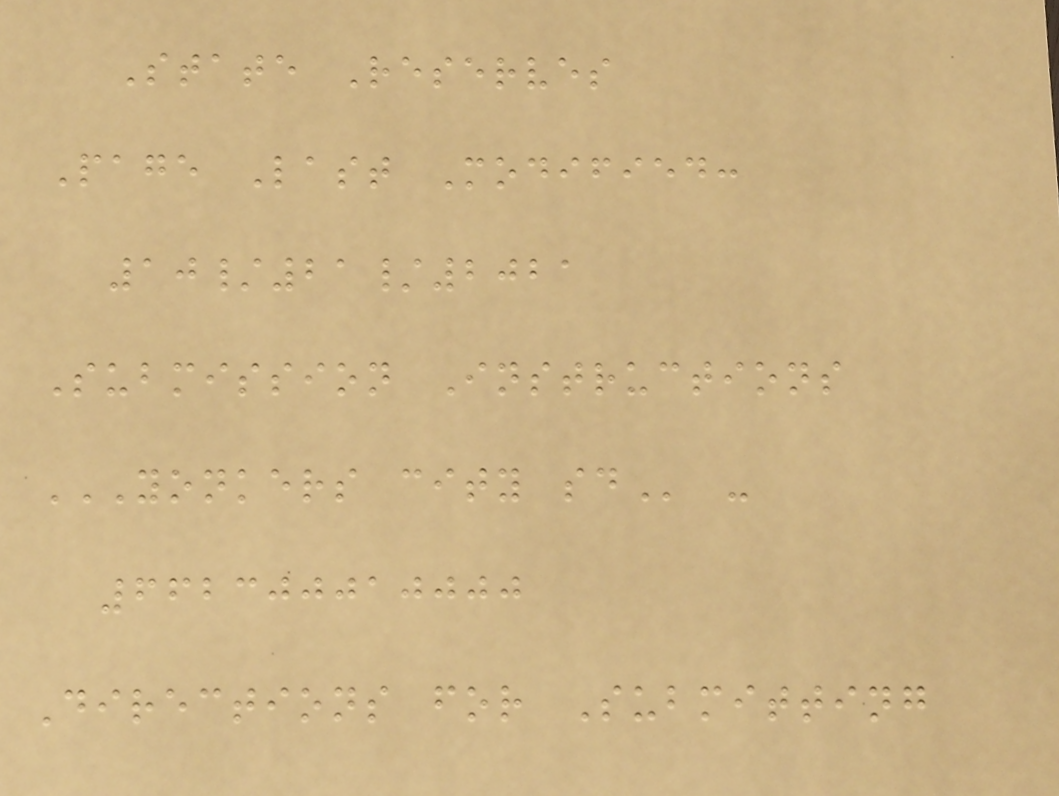State Reserves
Page Last Modified:
10/21/2021
Submission Instructions
YONKERS CITY SD -
662300010000
Directions for Submitting
